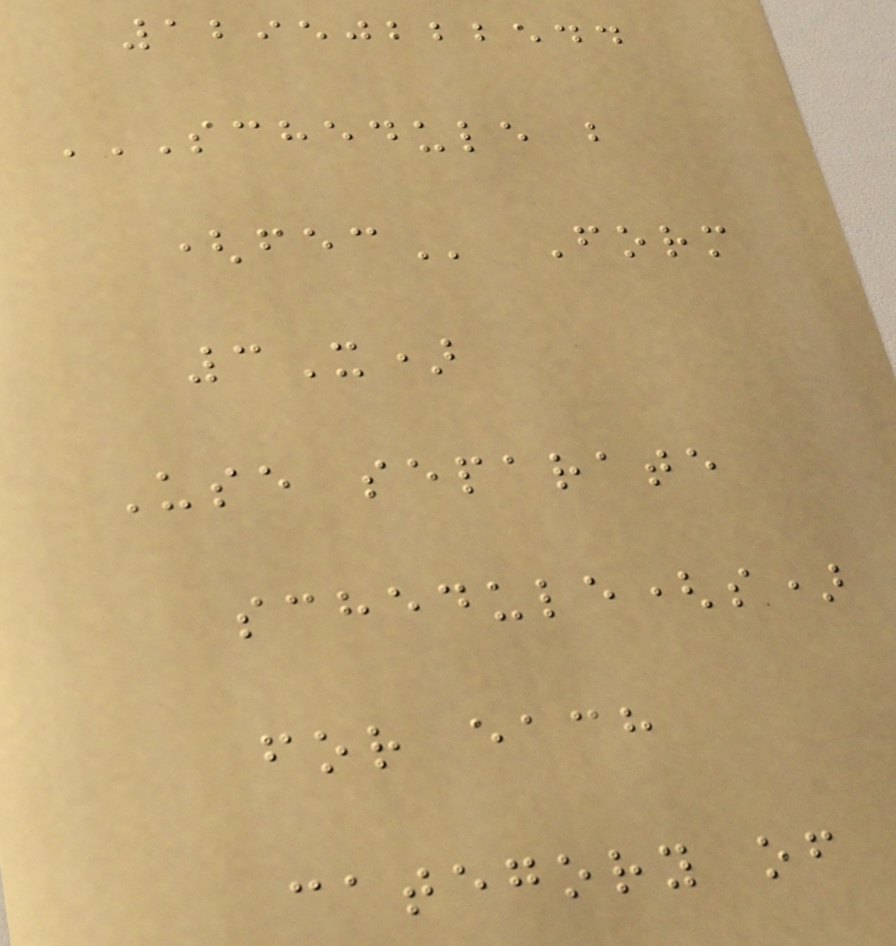12950222544
SCHEDULE B
(FEC Form
3X)
Use separate
schedule(s)
for each
category of
